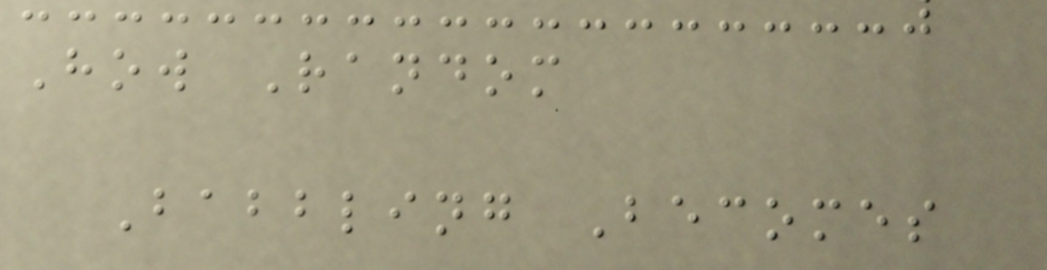How Random
Babbling Becomes
